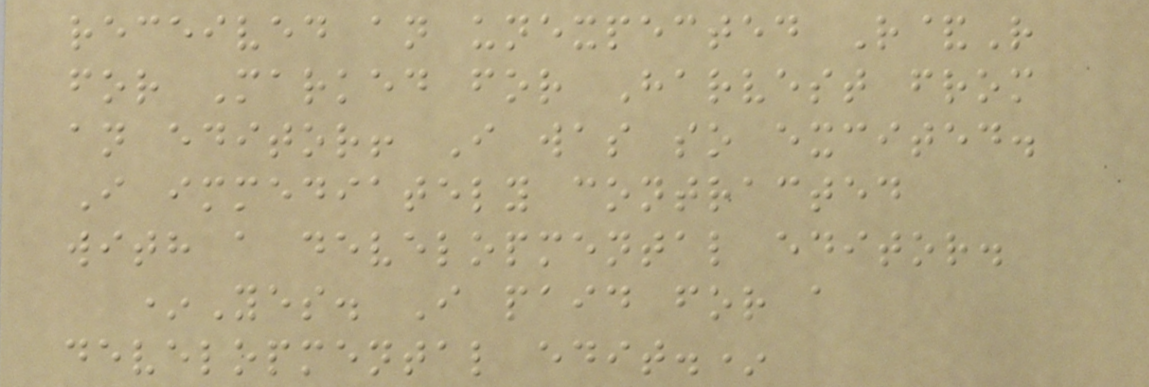received an unexpected R&R
for Marked for Harvest from
an editor! I was so excited.
I immediately contracted
with a developmental editor.
*Yes. I paid for a
developmental edit.*
